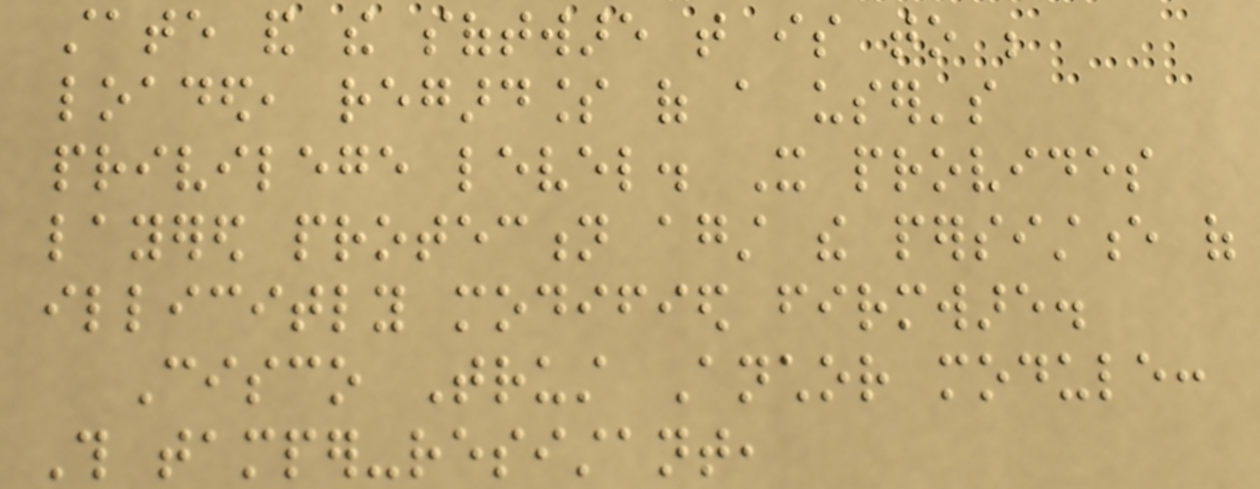state and the software that is to be
loaded, regardless of a user's
privilege level. It provides
layered protection against the persistence of
illicitly modified firmware.
Cisco Trust Anchor module:
This tamper-resistant,
